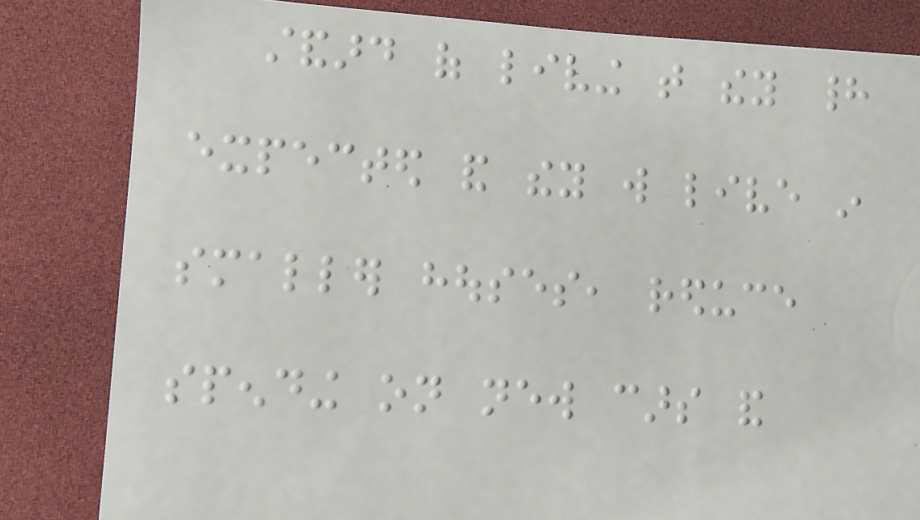standard of living that they had
expected and they will live in
smaller houses, reduce
spending on new cars and
